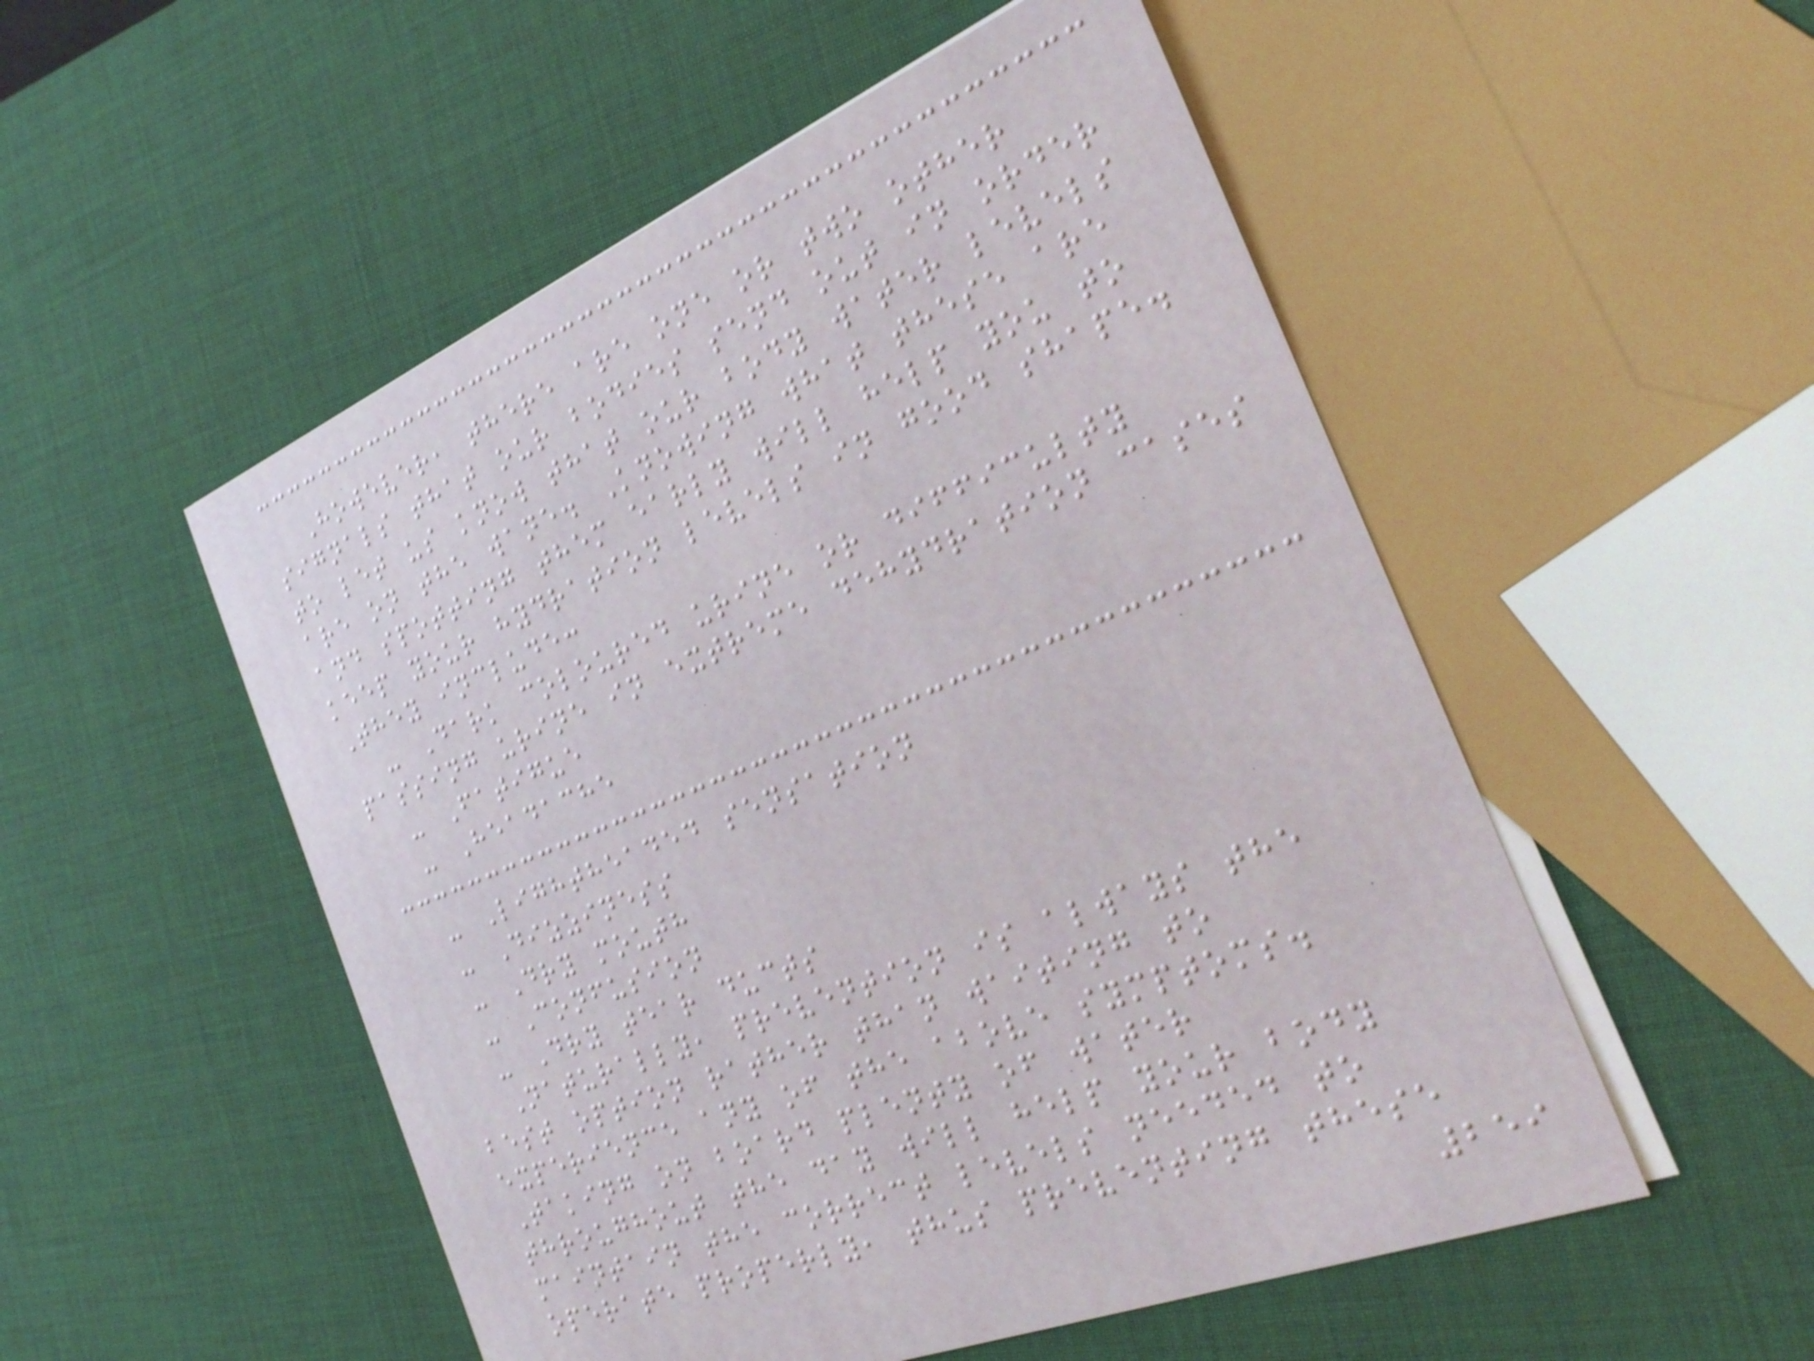However, there are one or two other
signals that our bodies send out in order
to let us know that our body water levels
are on the wane. Knowing what these are
and spotting them early will help you to
keep your hydration levels in good shape.
They include:
- Dark coloured urine or difficulty
passing urine in extreme dehydration cases
- Fatigue
- Headache
- Lightheaded sensation
- Dizziness
- Dry mouth
- Confusion
- Dry tear ducts
Naturally, prevention is always the
best option rather than waiting to
experience any of the above symptoms.
Taking on board plenty of water
throughout the day will help your body
maintain the correct levels needed to
operate properly, thus preventing these
259
